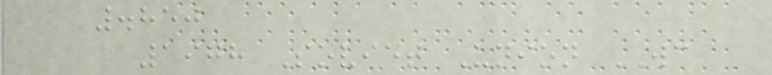.850
1978 Soviet Union WC
